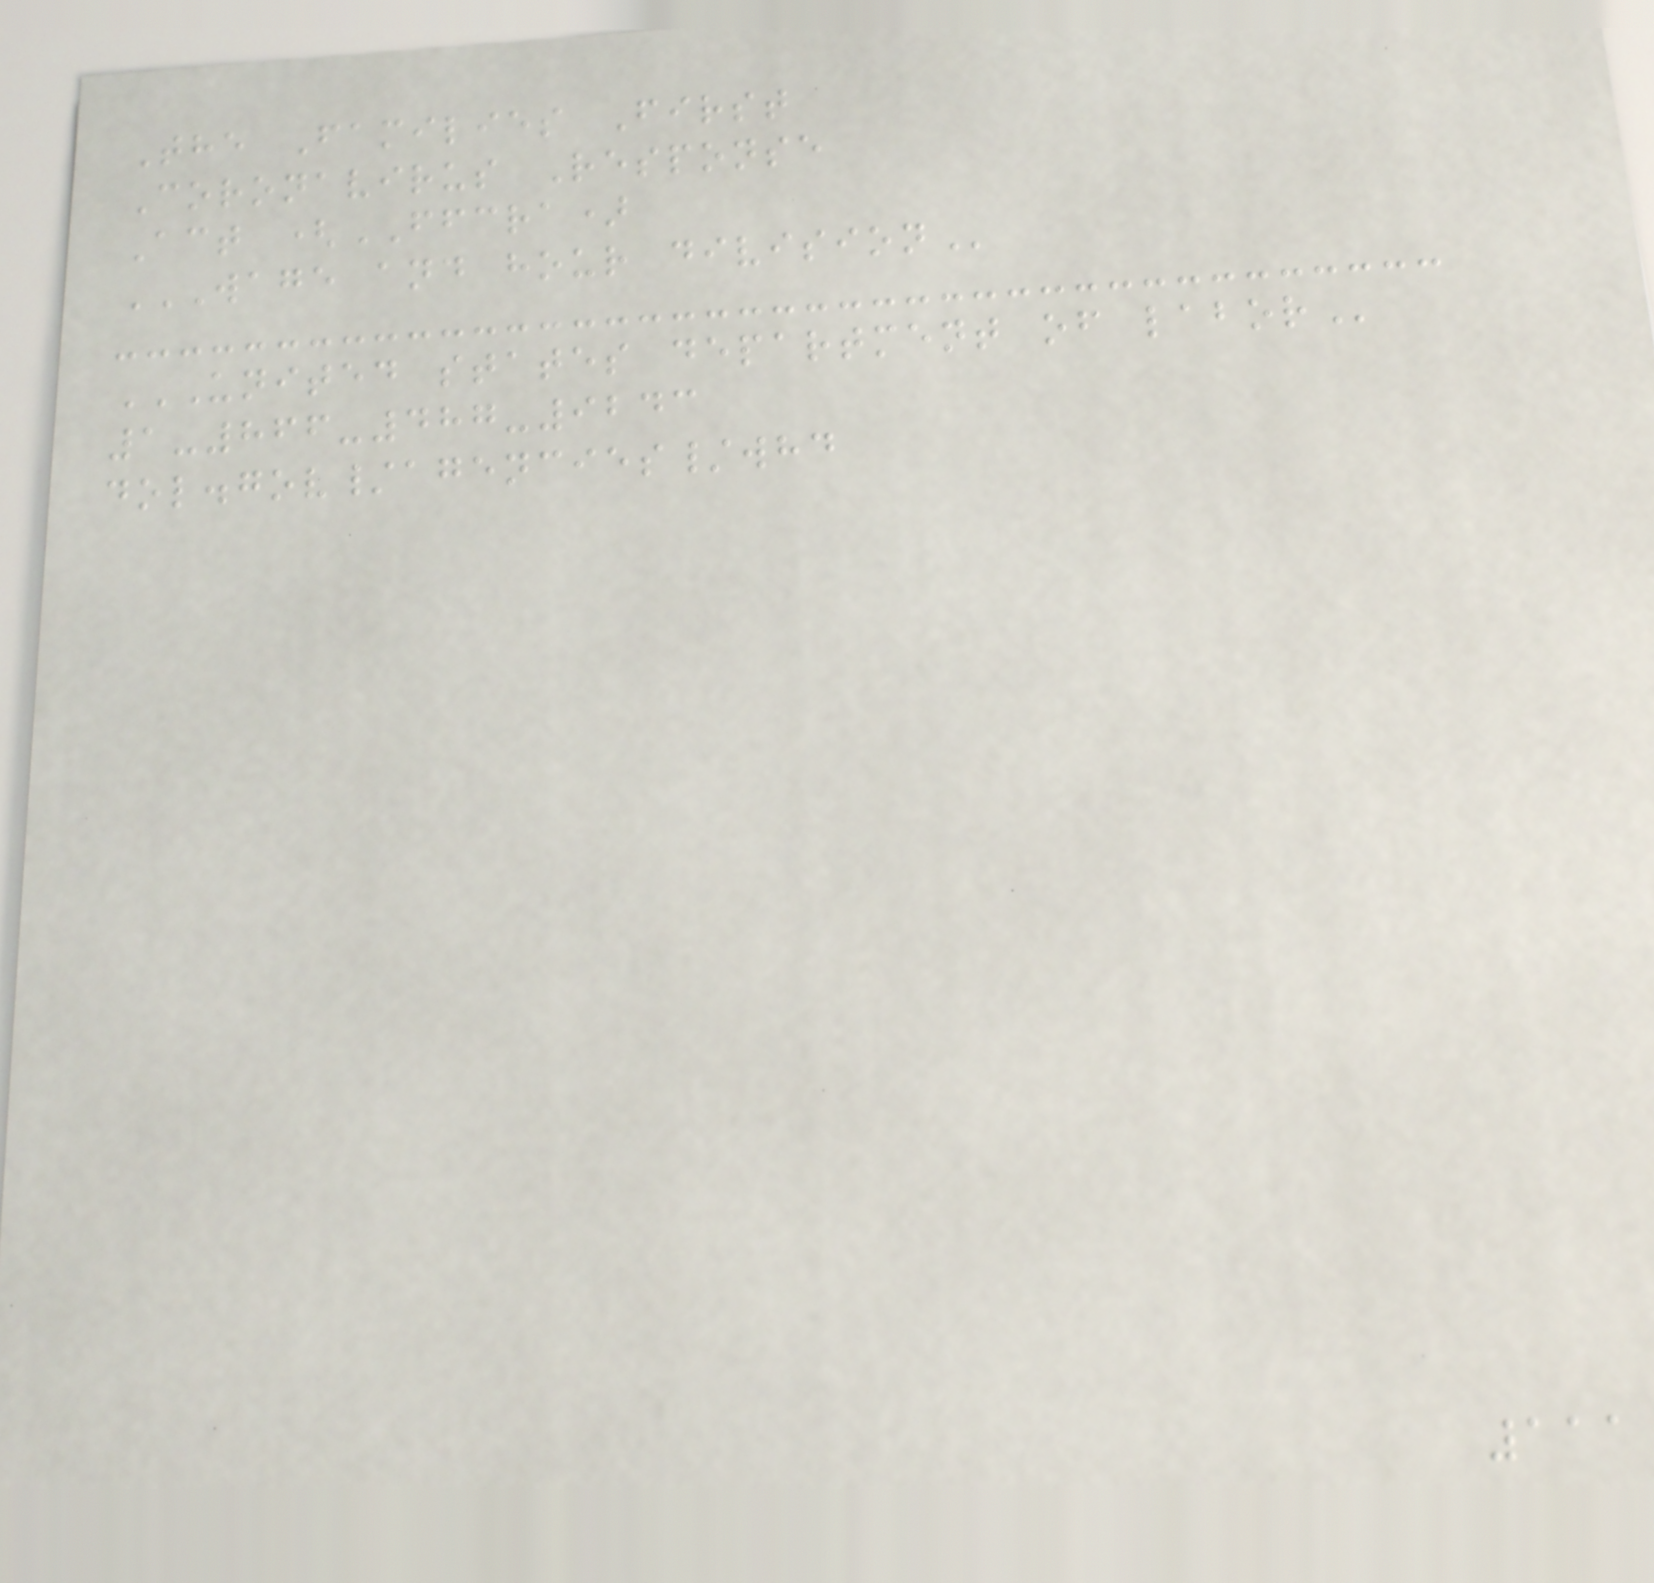The Families First
Coronavirus Response
Act (FFCRA)
WAGE AND HOUR DIVISION
UNITED STATES DEPARTMENT OF LABOR
1-866-487-9243
dol.gov/agencies/whd
111
